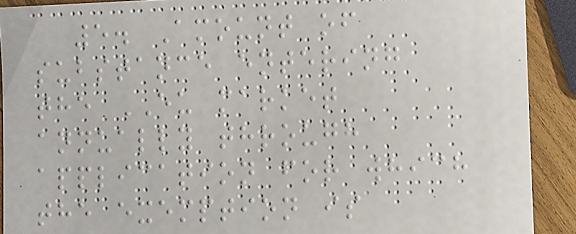5. Amount of
substance entering
the EU market
annually through
application for which
the exemption is
